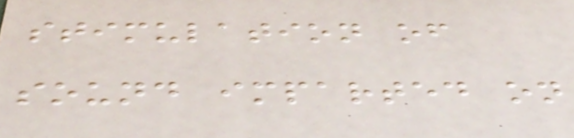stimulation of
sound imparted on
